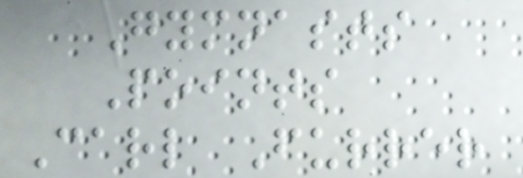Gymnasts
Points
Carl Furrer
